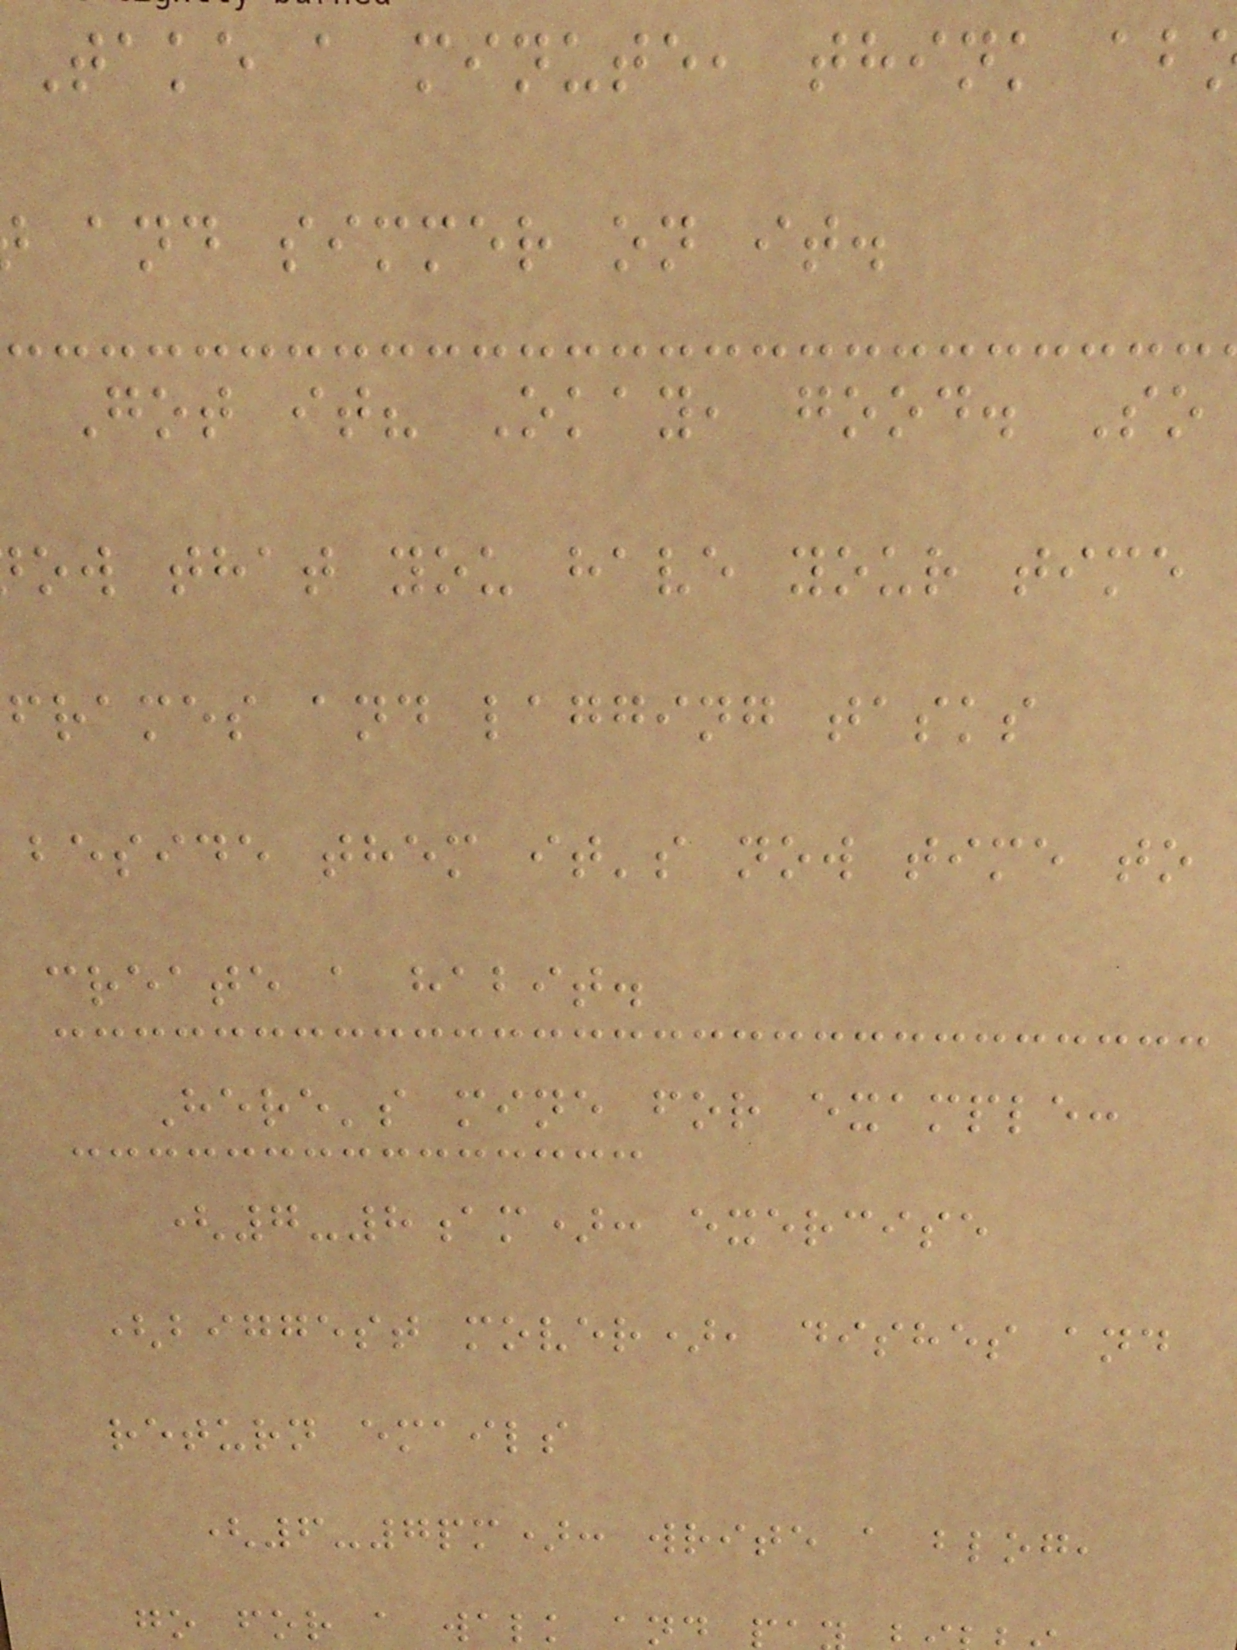Take a minute, think ab
and simmer on it.
Got it? Okay, good. So
ow that you have your time
frames and lagging tasks
beside them it's now time to
create a habit.
Here's mine for example:
(7-8am): exercise
(biggest mover), dishes and
return emails
(6-7pm): write a blog,
go for a walk and
